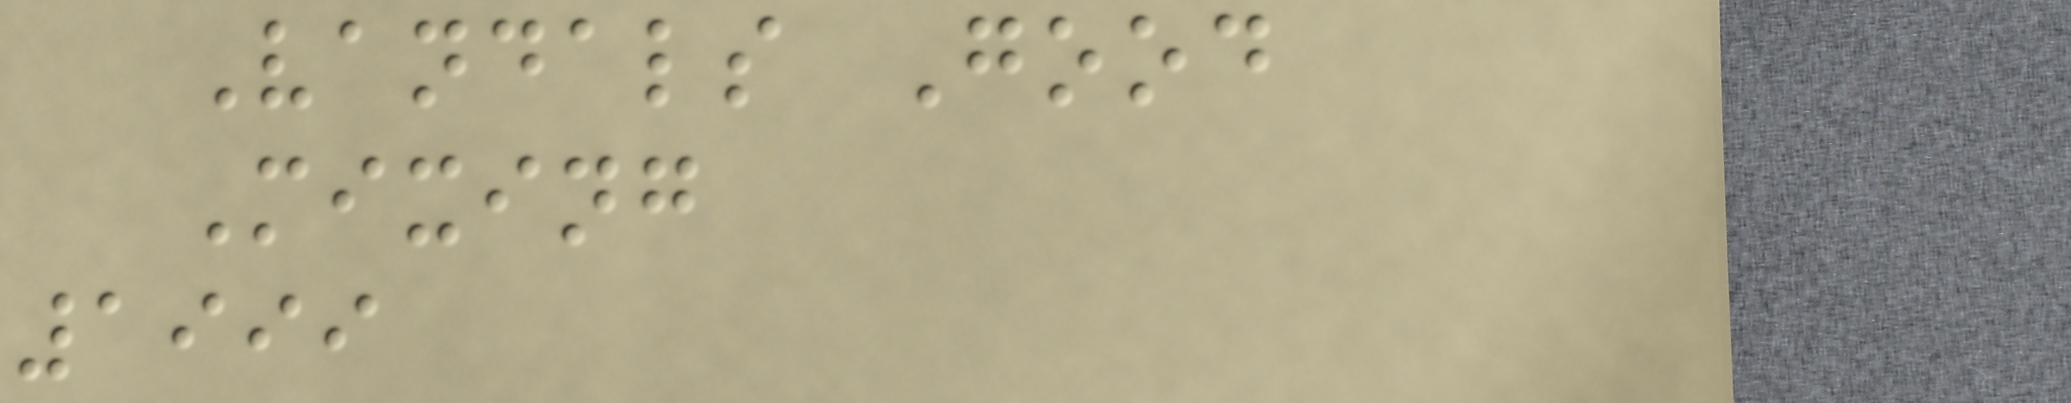Vandals Good
Mixing
1999
